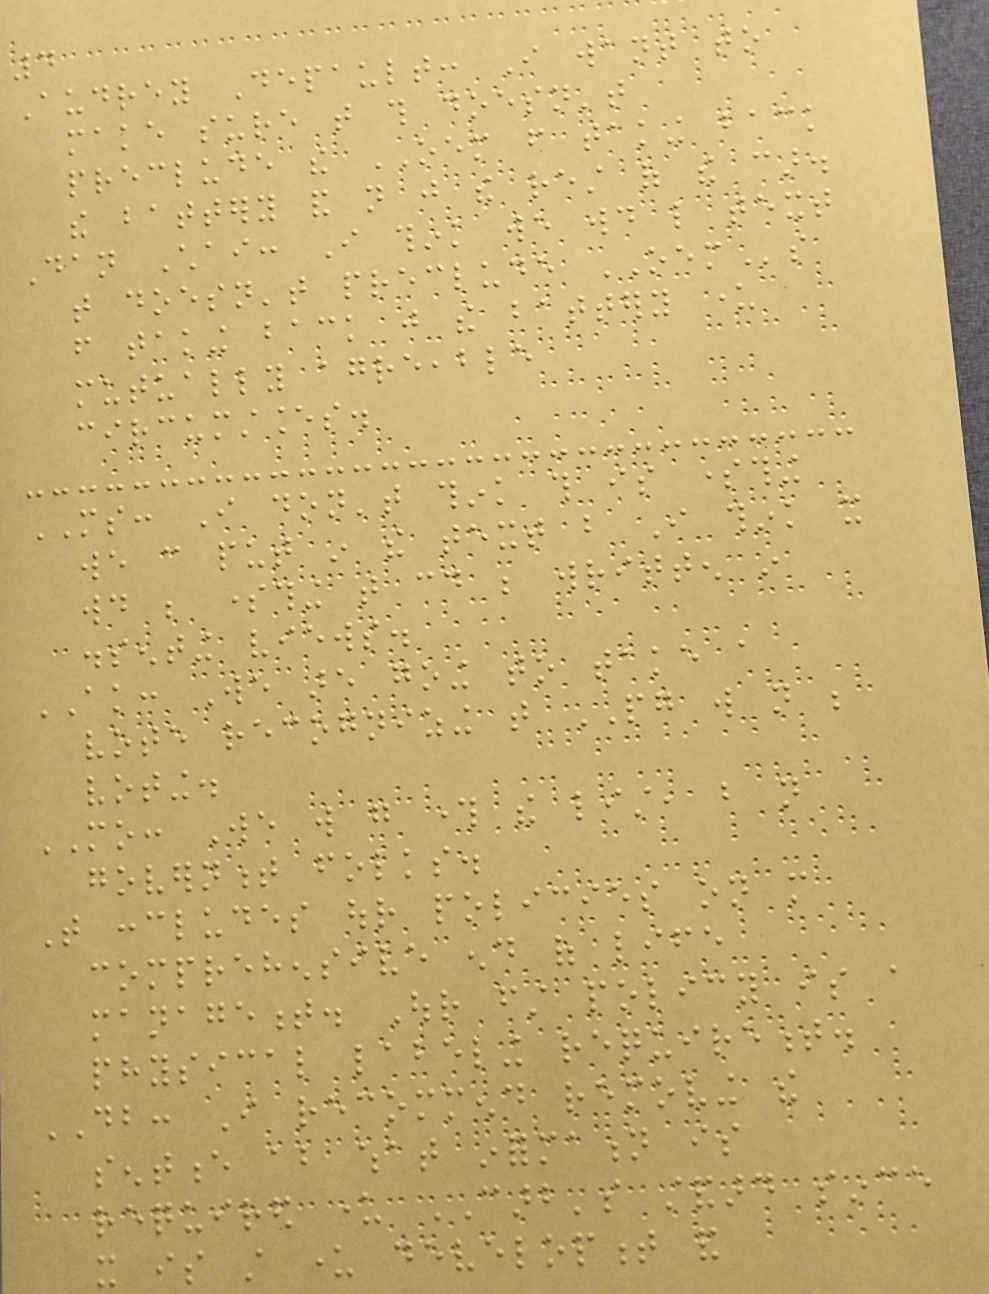4
Audrey Depault: I want to
make sure that this doesn't
preclude the OEM from taking back
the battery and not just the rest of the car.
Dan Chai: I think we would like text
that doesn't preclude OEMs
from taking back just the battery under
mutually agreeable
circumstances.
MS: I don't think this is something
we can put in the text but I think it
would be something that could be written in
dissenting views.
AK: We are going to take a
vote recognizing that PG will not be
voting.
MO: We will go through the list, but not
government folks.
That concludes our policies on more
comprehensive end of life
management. Our first policy is a
physical labeling requirement.
DB: I recommend removing the
sentence about what information is
required under CARB's standard since
it is still under development and
